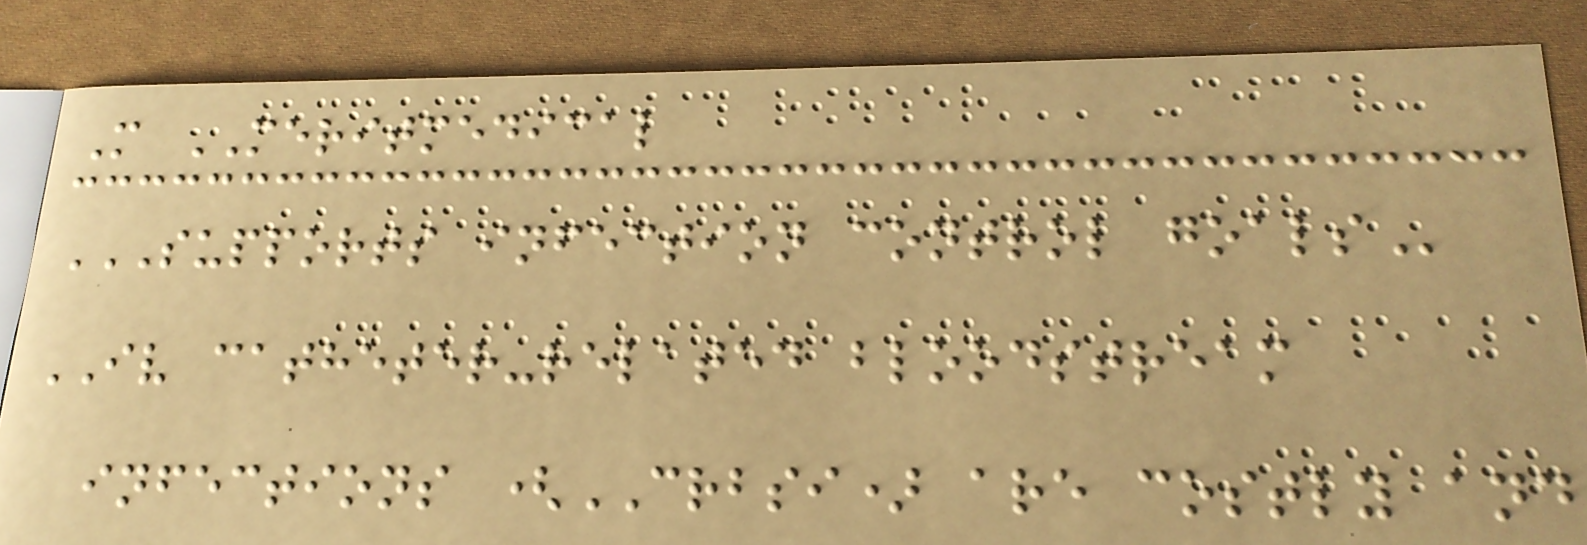M MERITMEDICAL
SUPPORTS INFECTION CONTROL GOALS
IV catheter-related bloodstream
infections (CRBSI) are costly and
